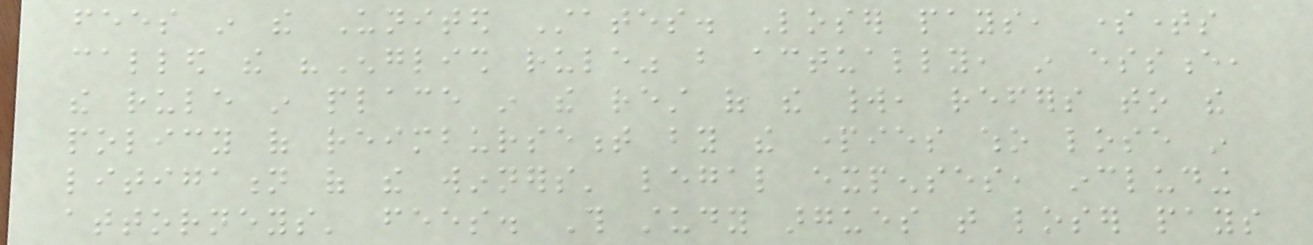fees in the United States. Loser pays, sometimes
called the "English rule" but actually, in essence,
the rule in place in the rest of the world, refers to the
policy of reimbursement by the parties who lose in
litigation of the winners' legal expenses, including
attorneys' fees. This study argues that loser pays
